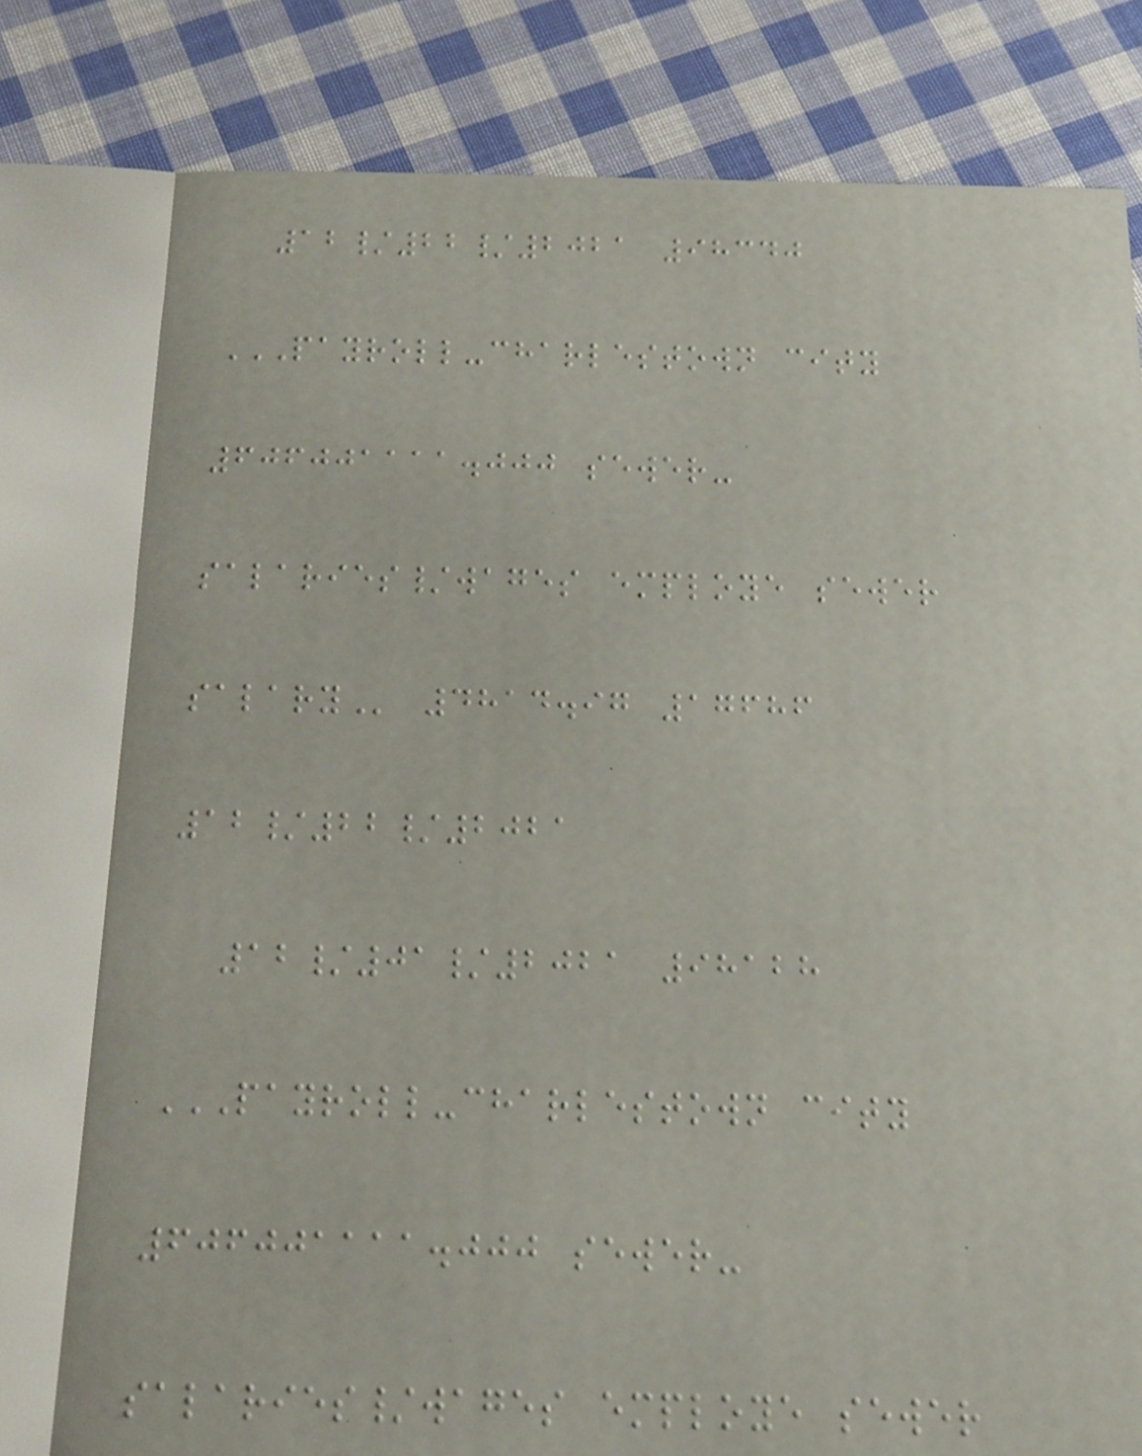12/22/2021 98340
PAYROLL-CHARLESTOWN CITY
606001111.000 SEWER-
SALARIES/WAGES EMPLOYE SEWER
SALARY 4814.97 17686
12/22/2021
12/01/2021 98128
PAYROLL-CHARLESTOWN CITY
606001111.000 SEWER-
SALARIES/WAGES EMPLOYE SEWER
